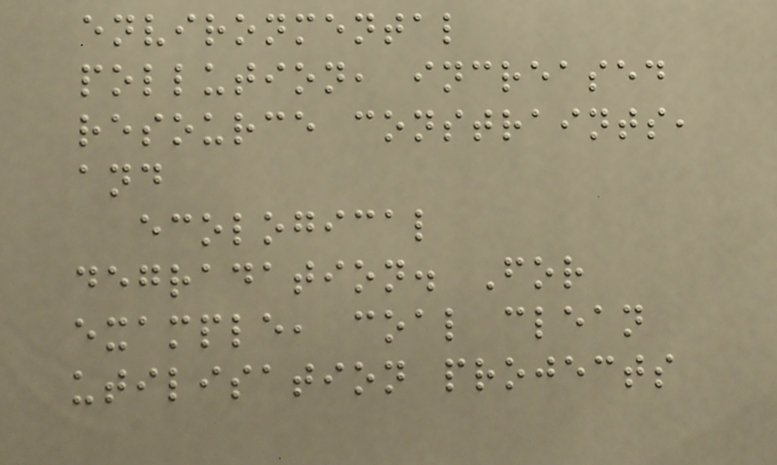environmental
pollution, increased
resource constraints,
and
ecological
degradation. For
example, coal clean
utilisation projects
